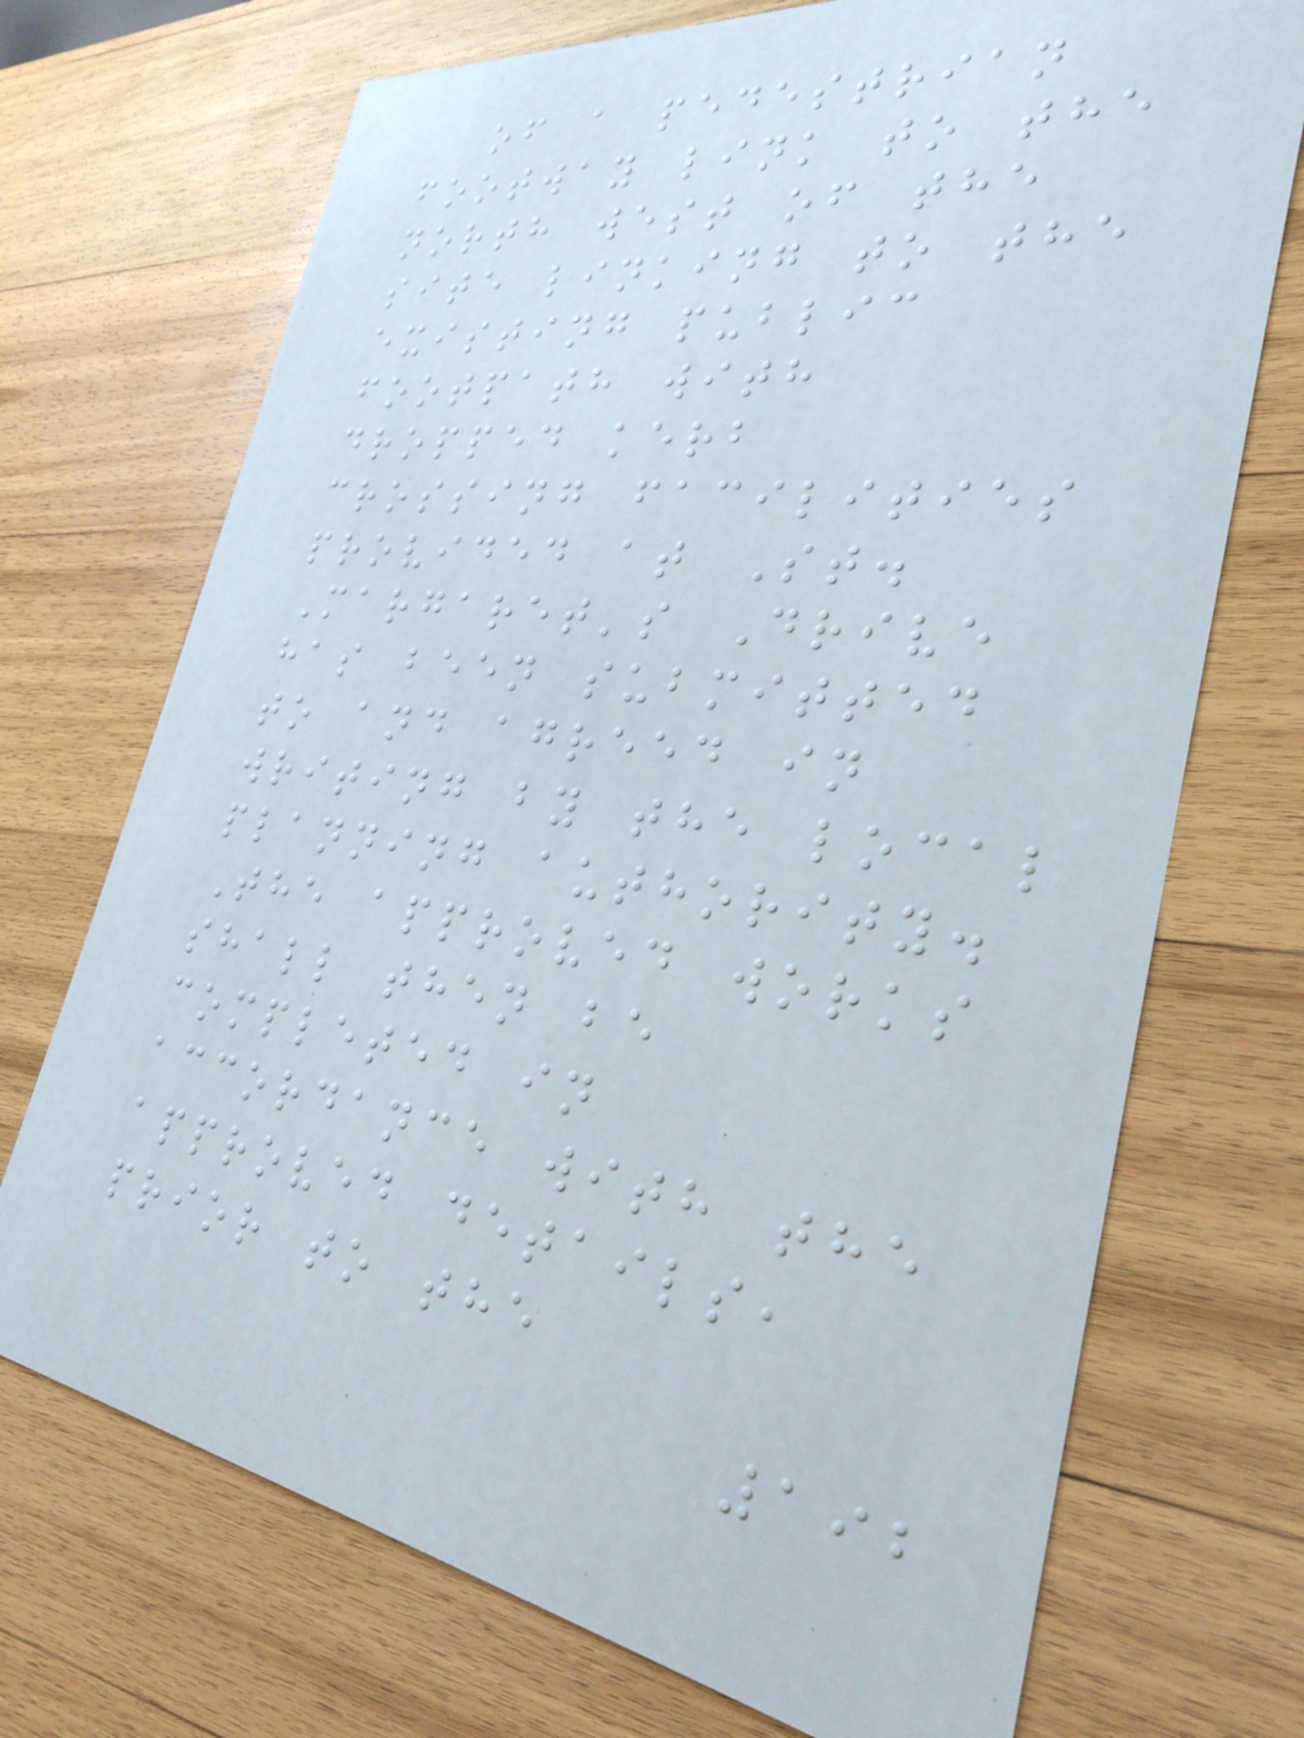of a pedestrian
footway link to the
north west of the
site linking to the
existing public
footpath with
dropped kerb
crossing facilities
provided at St.
Margaret's Drive
has been submitted
to and agreed in
writing by the local
planning authority.
The approved works
shall then be
completed in
accordance with the
approved details,
prior to the
192
